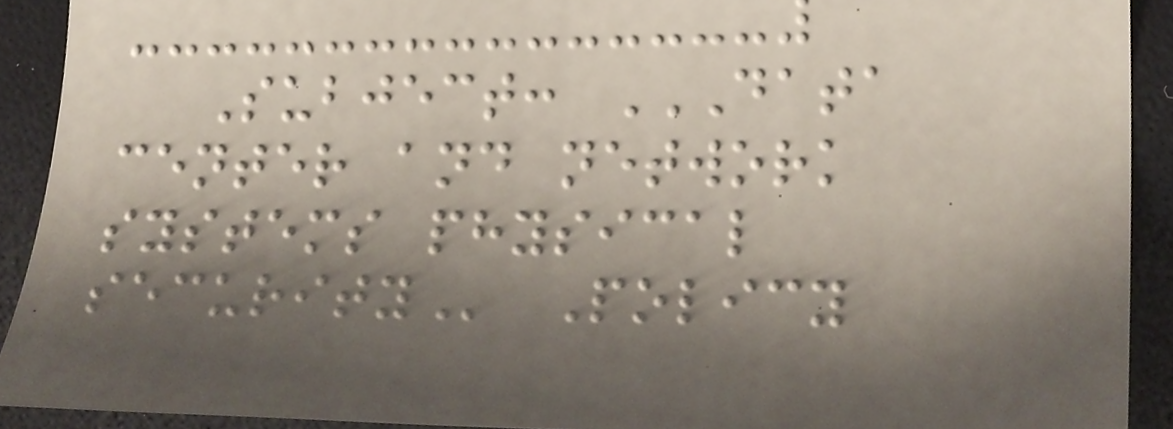Subject: DATA
CENTER AND NETWORK
SYSTEMS PHYSICAL
SECURITY Policy
